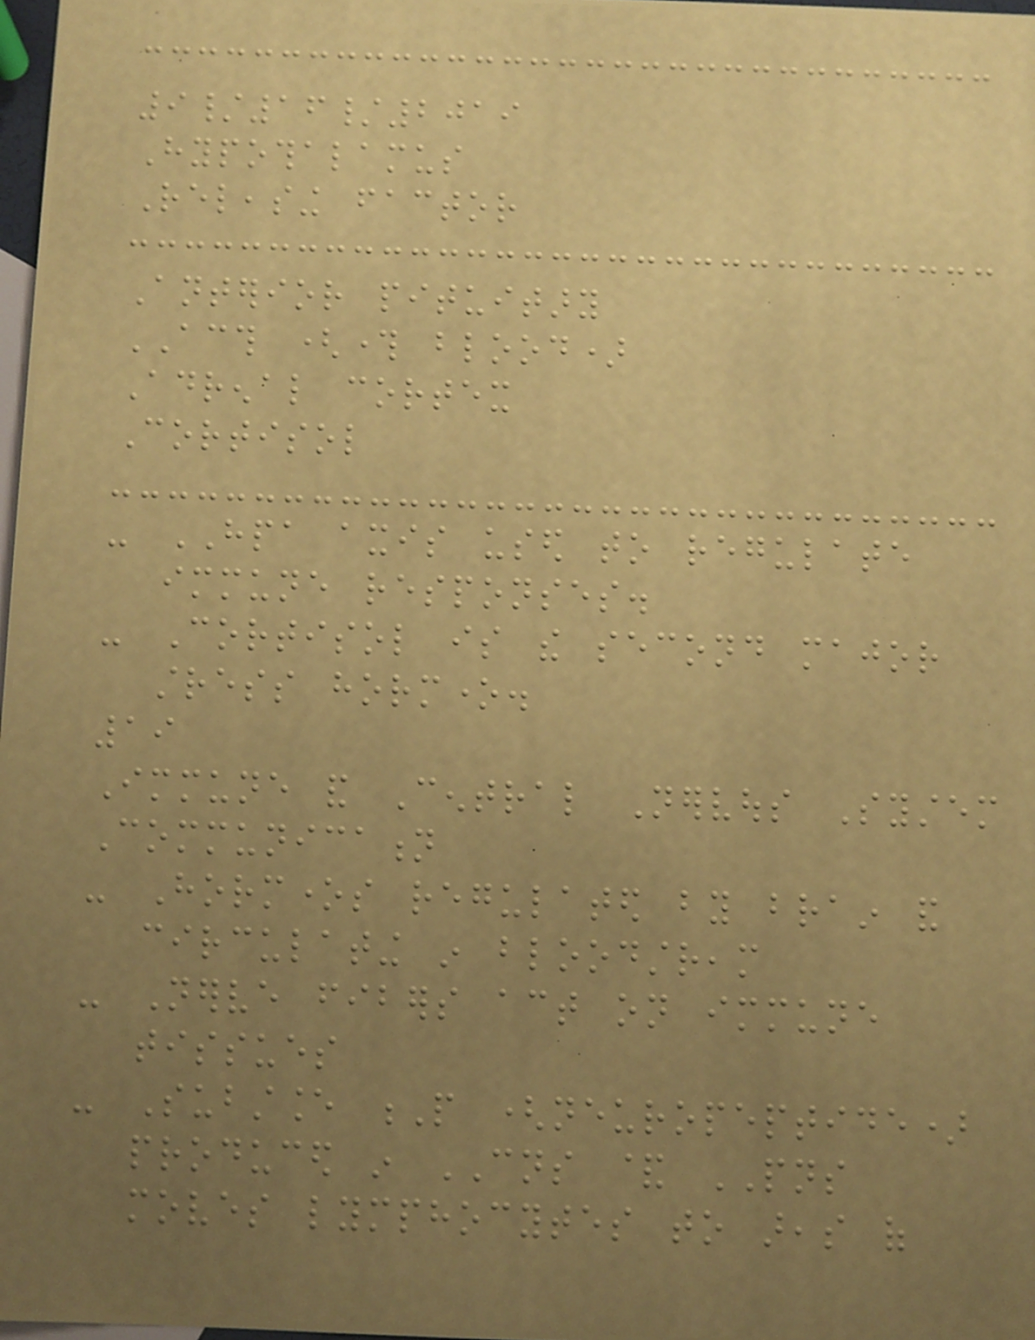9/16/2019
Hypothalamus
Releasing factor
Anterior pituitary
ACTH (through blood)
Adrenal cortex
Cortisol
- HPA axis used to regulate
immune responses.
- Cortisol is the second major
stress hormone.
19
Immune and Central Nervous System
Communication
- Hormones regulated by brain and
circulating in bloodstream
- Nerve fibers act on immune
tissues
- Substance P (neuropeptide)
produced in CNS & PNS
moves lymphocytes to areas of
